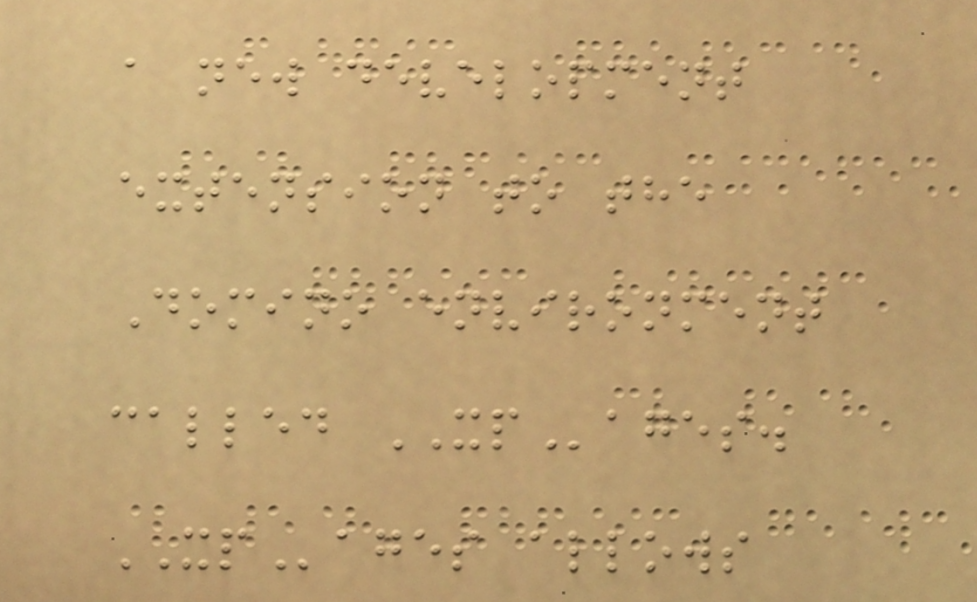a new development
extension to the
Domino environment
called XPages.
XPages allows
